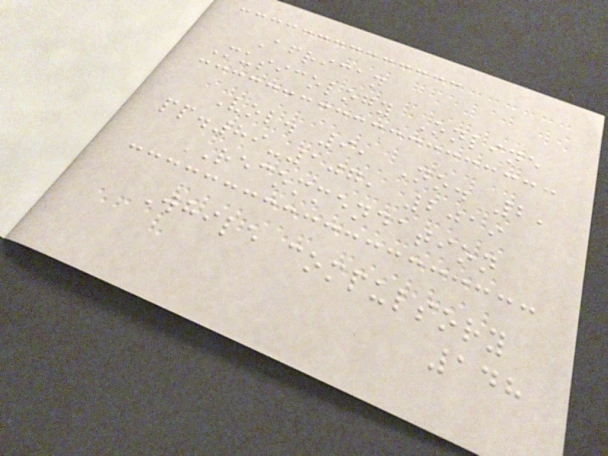African
Musicology Online
Vol. 9, No. 2,
pp.89-107, 2019
RECOMMENDATION
While compulsory
148
